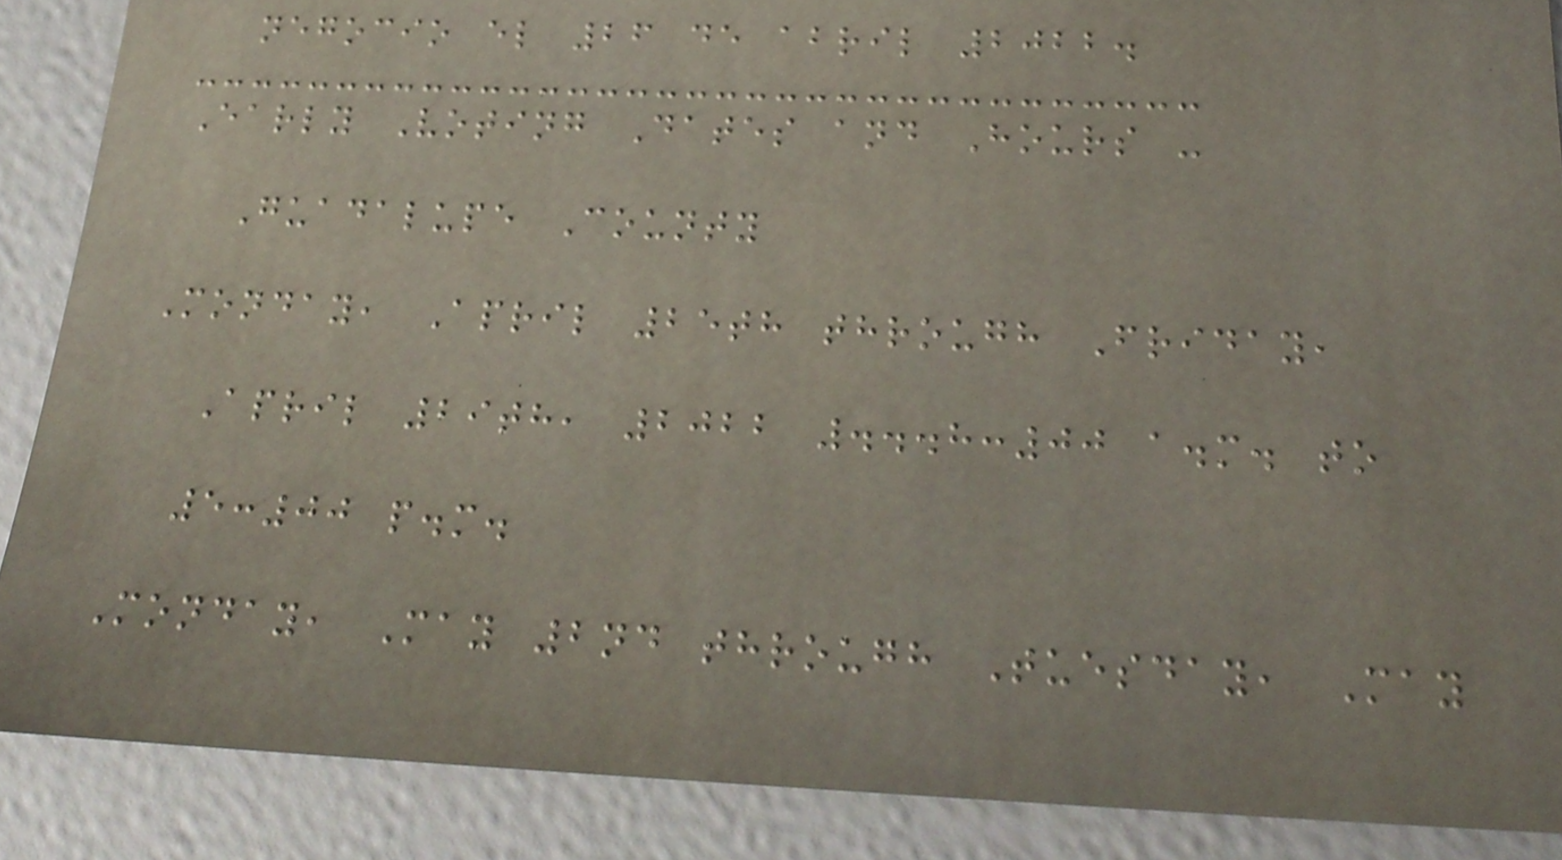negocio el 26 de abril 2022.
Early Voting Dates and Hours -
Guadalupe County
Monday, April 25th through Friday,
April 29th, 2022 ...8:00 a.m. to
5:00 p.m.
Monday, May 2nd through Tuesday, May
